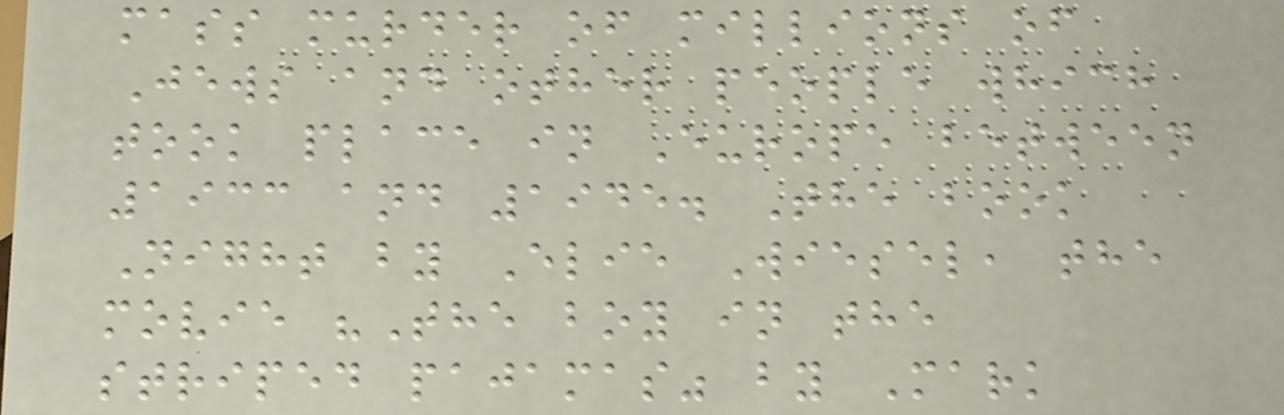mass murder of millions of
Jews and other people which
took place in Europe between
1933 and 1945. The book
Night by Elie Wiesel, the
movie "The boy in the
striped pajamas" by Mark
